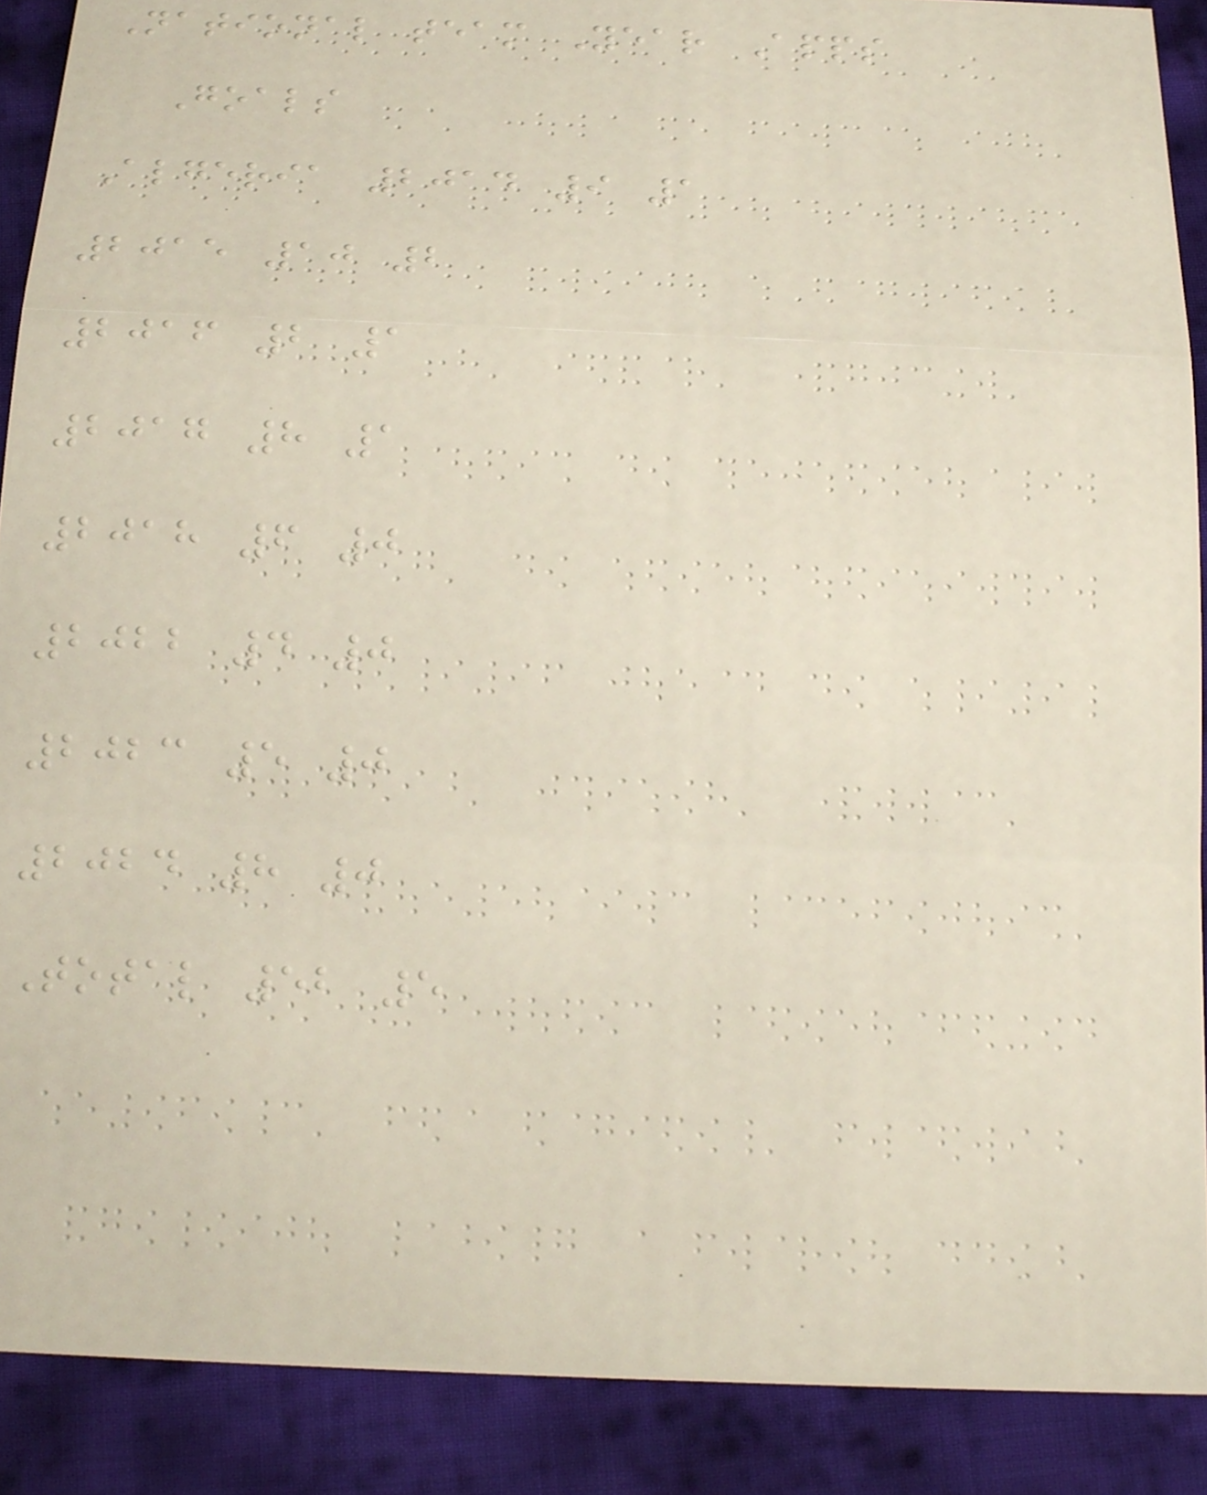National team Year Apps
Goals
Algeria 2014 9 1
2015 10 2
2016 2 1
2017 8 1
2018 6 0
2022 4 0
2023 5 0
2024 8 0
Total 52 5
